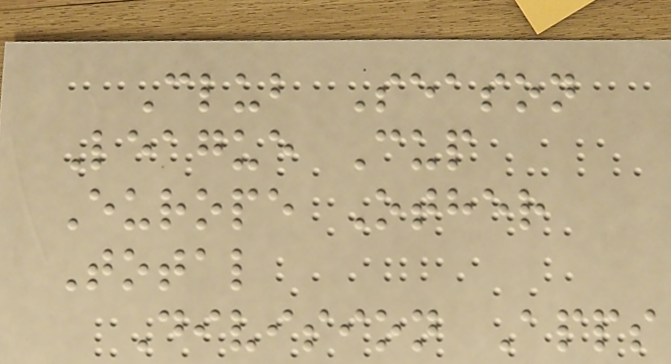Club Season
League Cup
Europe Other
Total
Division Apps
